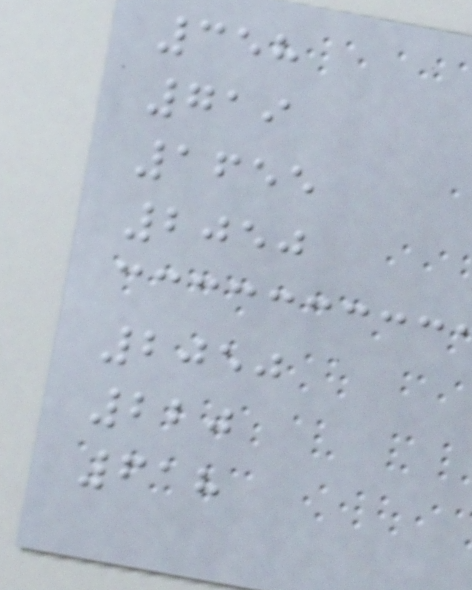358
719
1655
2050
2050
220
618
